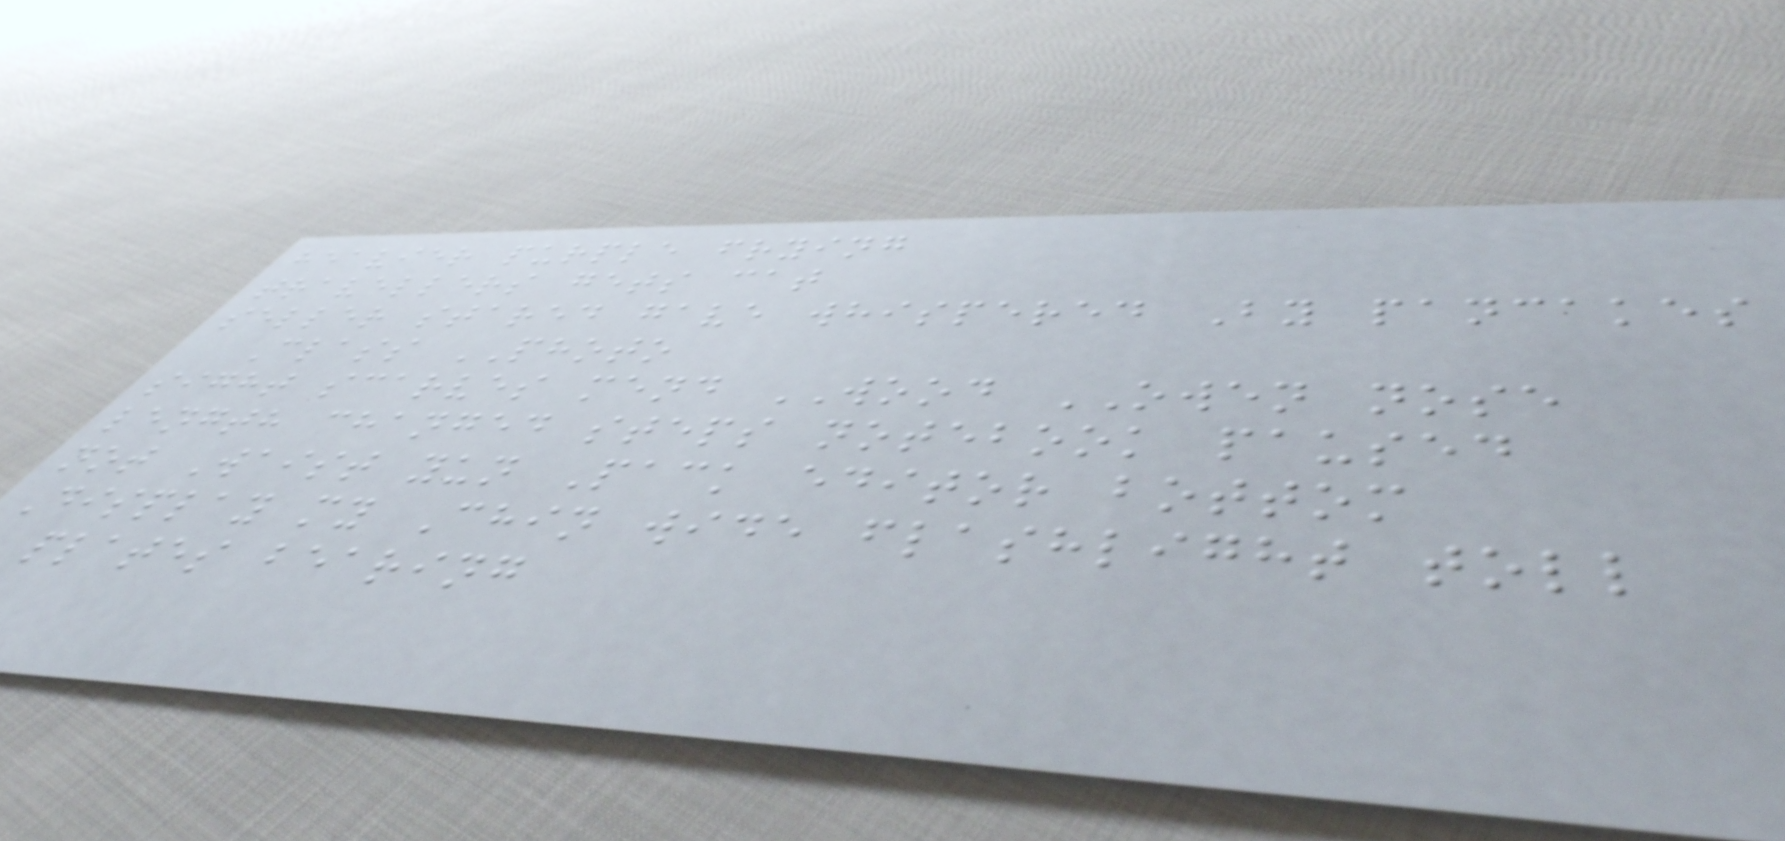heavier purple frying
travellers gets cat
seller stared gave whispered By pancakes
Class PHOTO
sight scarves mend WOOD OWEN nose
length changed steps notebook paused
not Waist yun Pack editor bottom
Display my Chin wide flashlight toll
plates bearing
